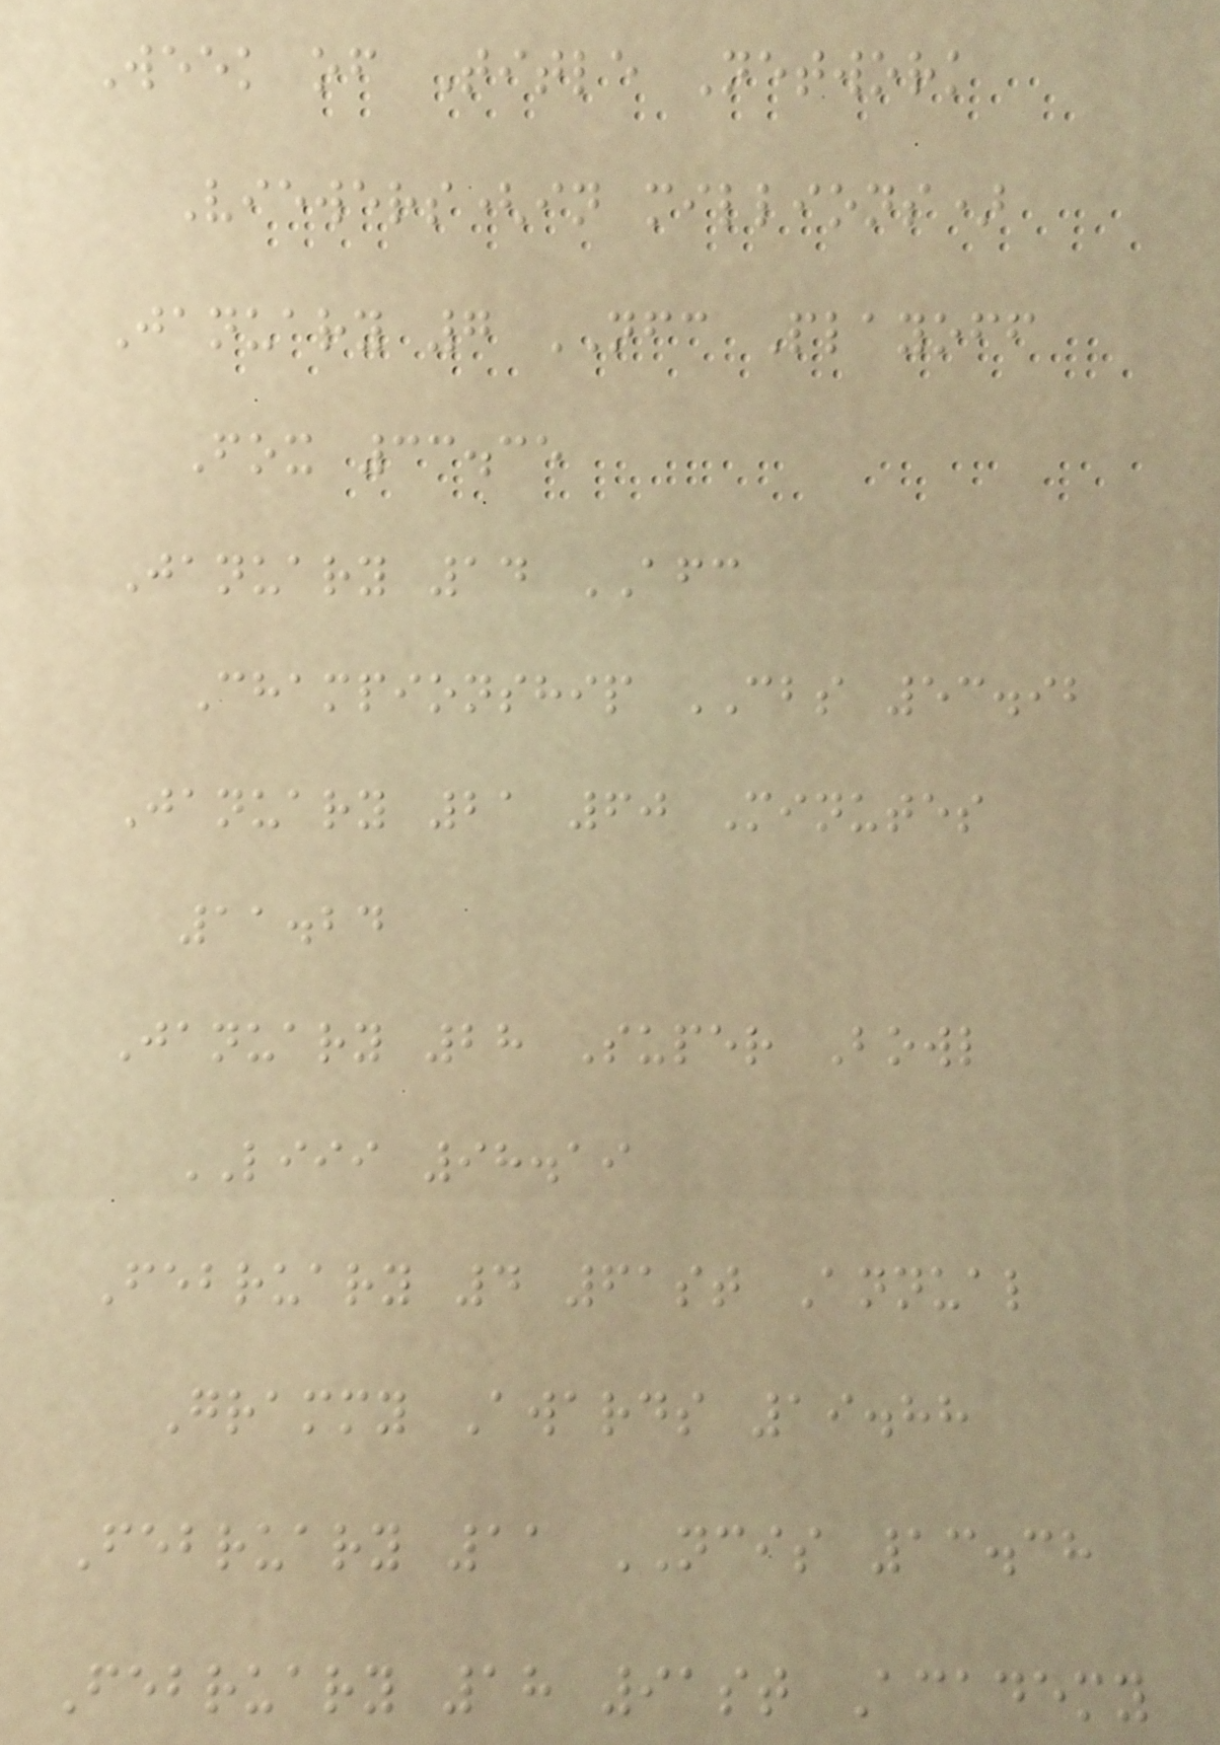Week of Title Network
Viewers(in millions)
January 7 NFC Playoff
Fox 33.35
January 14 AFC
Championship CBS 53.92
January 21 60 Minutes
11.24
January 28 Super Bowl
LIII 98.19
February 4 61st Annual
Grammy Awards 19.88
February 11 NCIS 13.38
February 18 91st Academy
